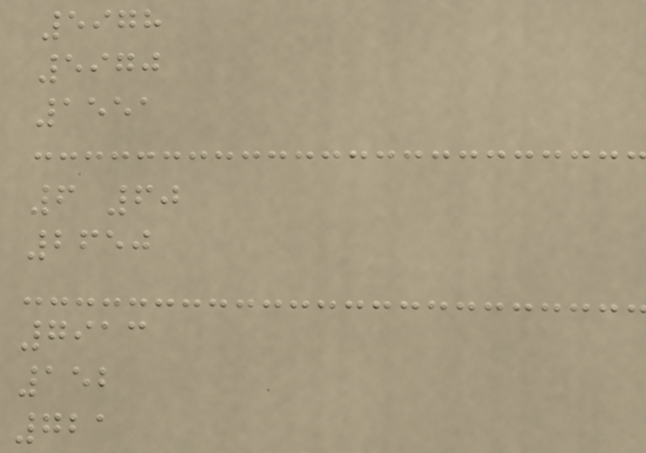5978
5970
1551
6 60
2650
7913
152
721
